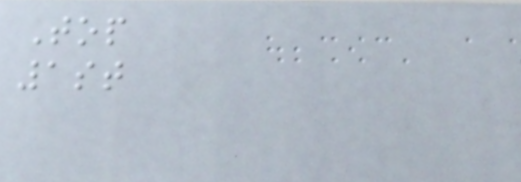Top
1st
